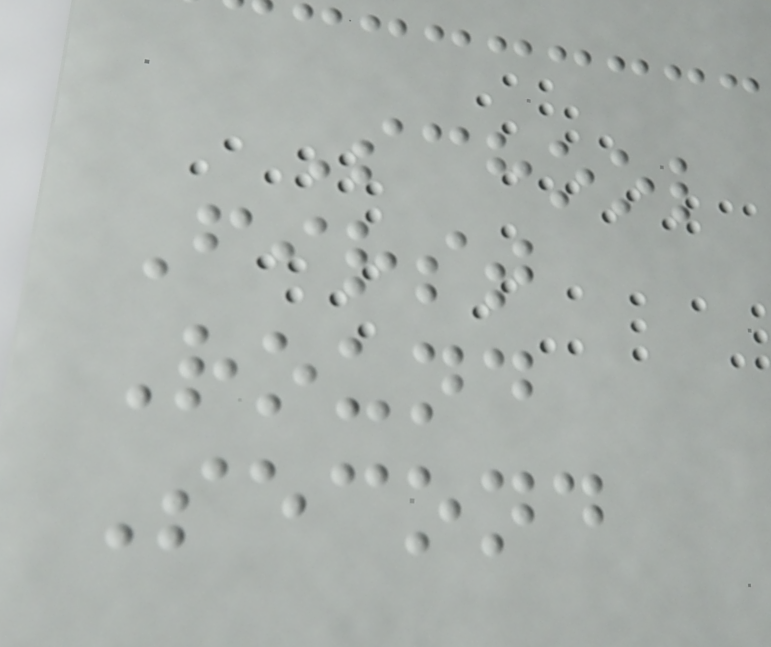School
First
Round
Second
